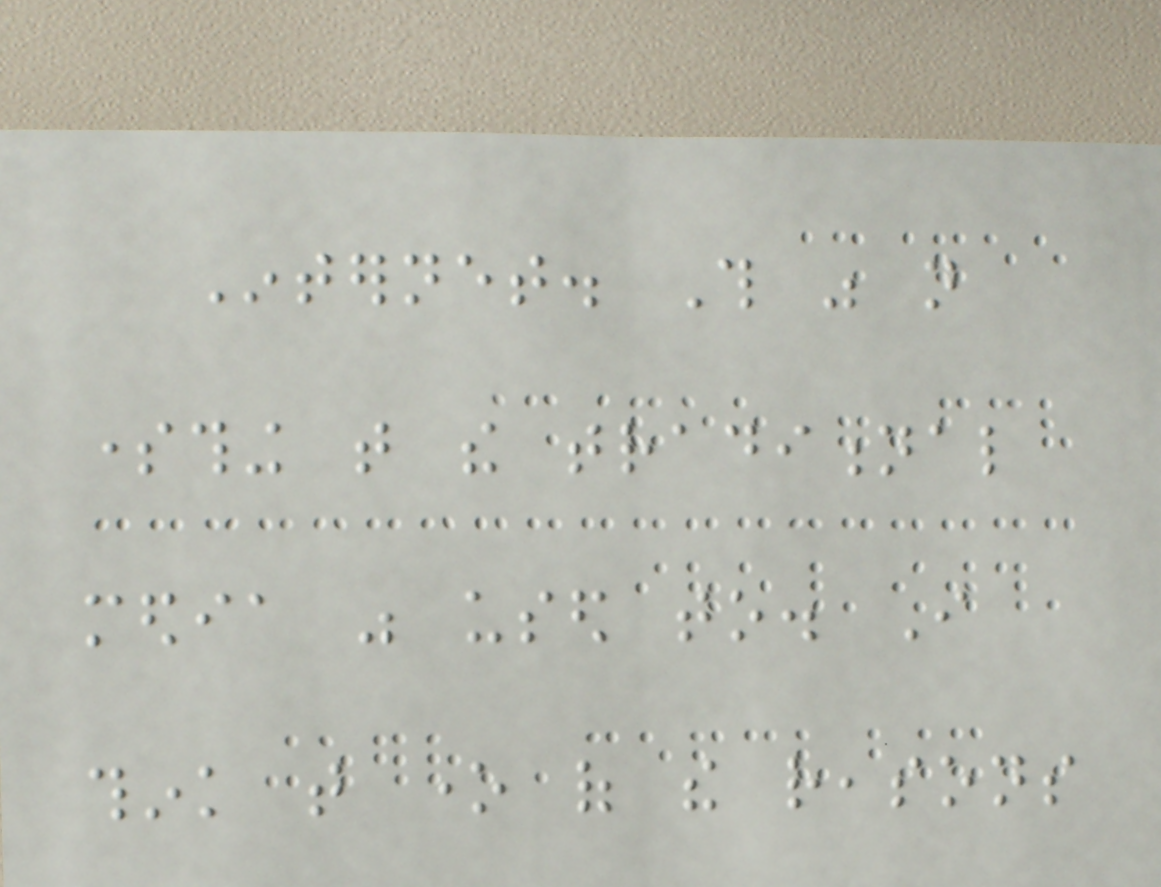Internet. This was not
something that the traditional
media was used to. I
think that one of the reasons
